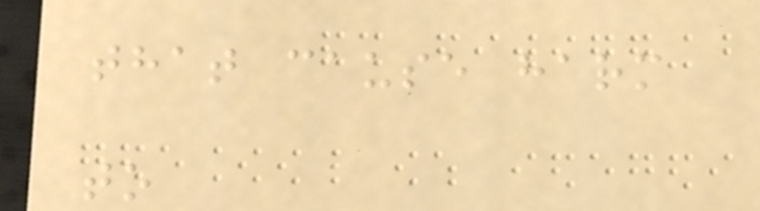that cause harm
to
